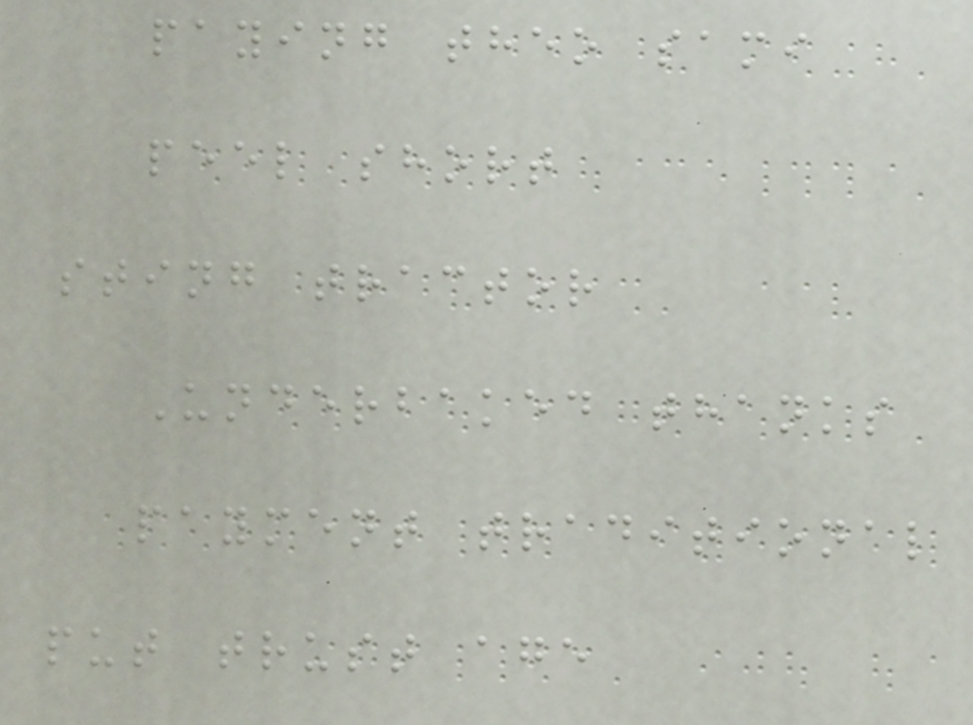paying theo sami
peel short
sting tractor
Underbaked thanks
payment traditional
put trust age
